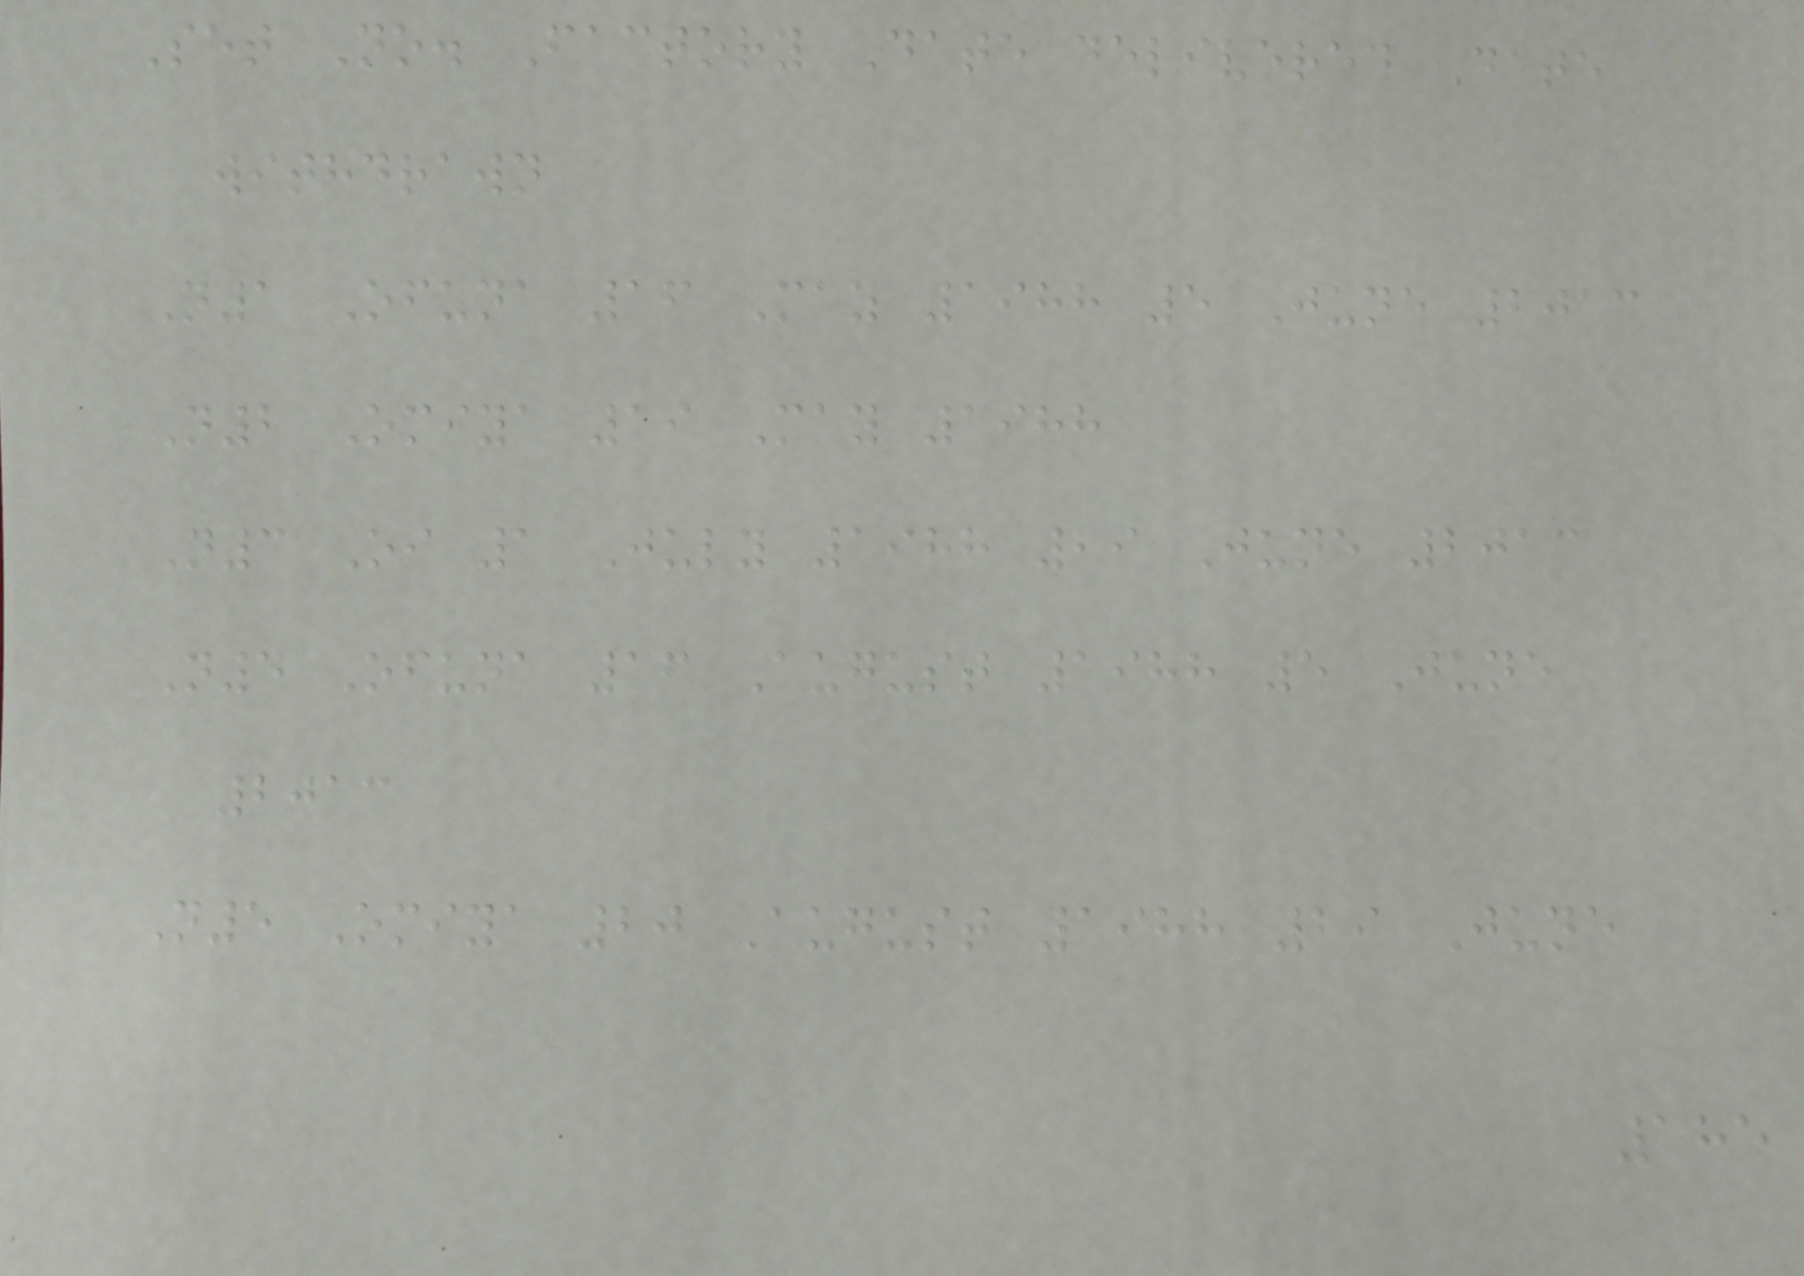Set No. Factory Date delivered Date
withdrawn
N1 Ofuna 16 May 1988 5 June 2013
N2 Omiya 19 May 1988
N3 Oi 1 July 1988 29 June 2013
N4 Ofuna 16 August 1988 5 June
2013
N5 Omiya 20 August 1988 29 June
185
